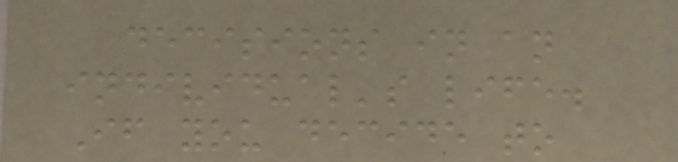decisions in an
individual's life.
If you decide to
